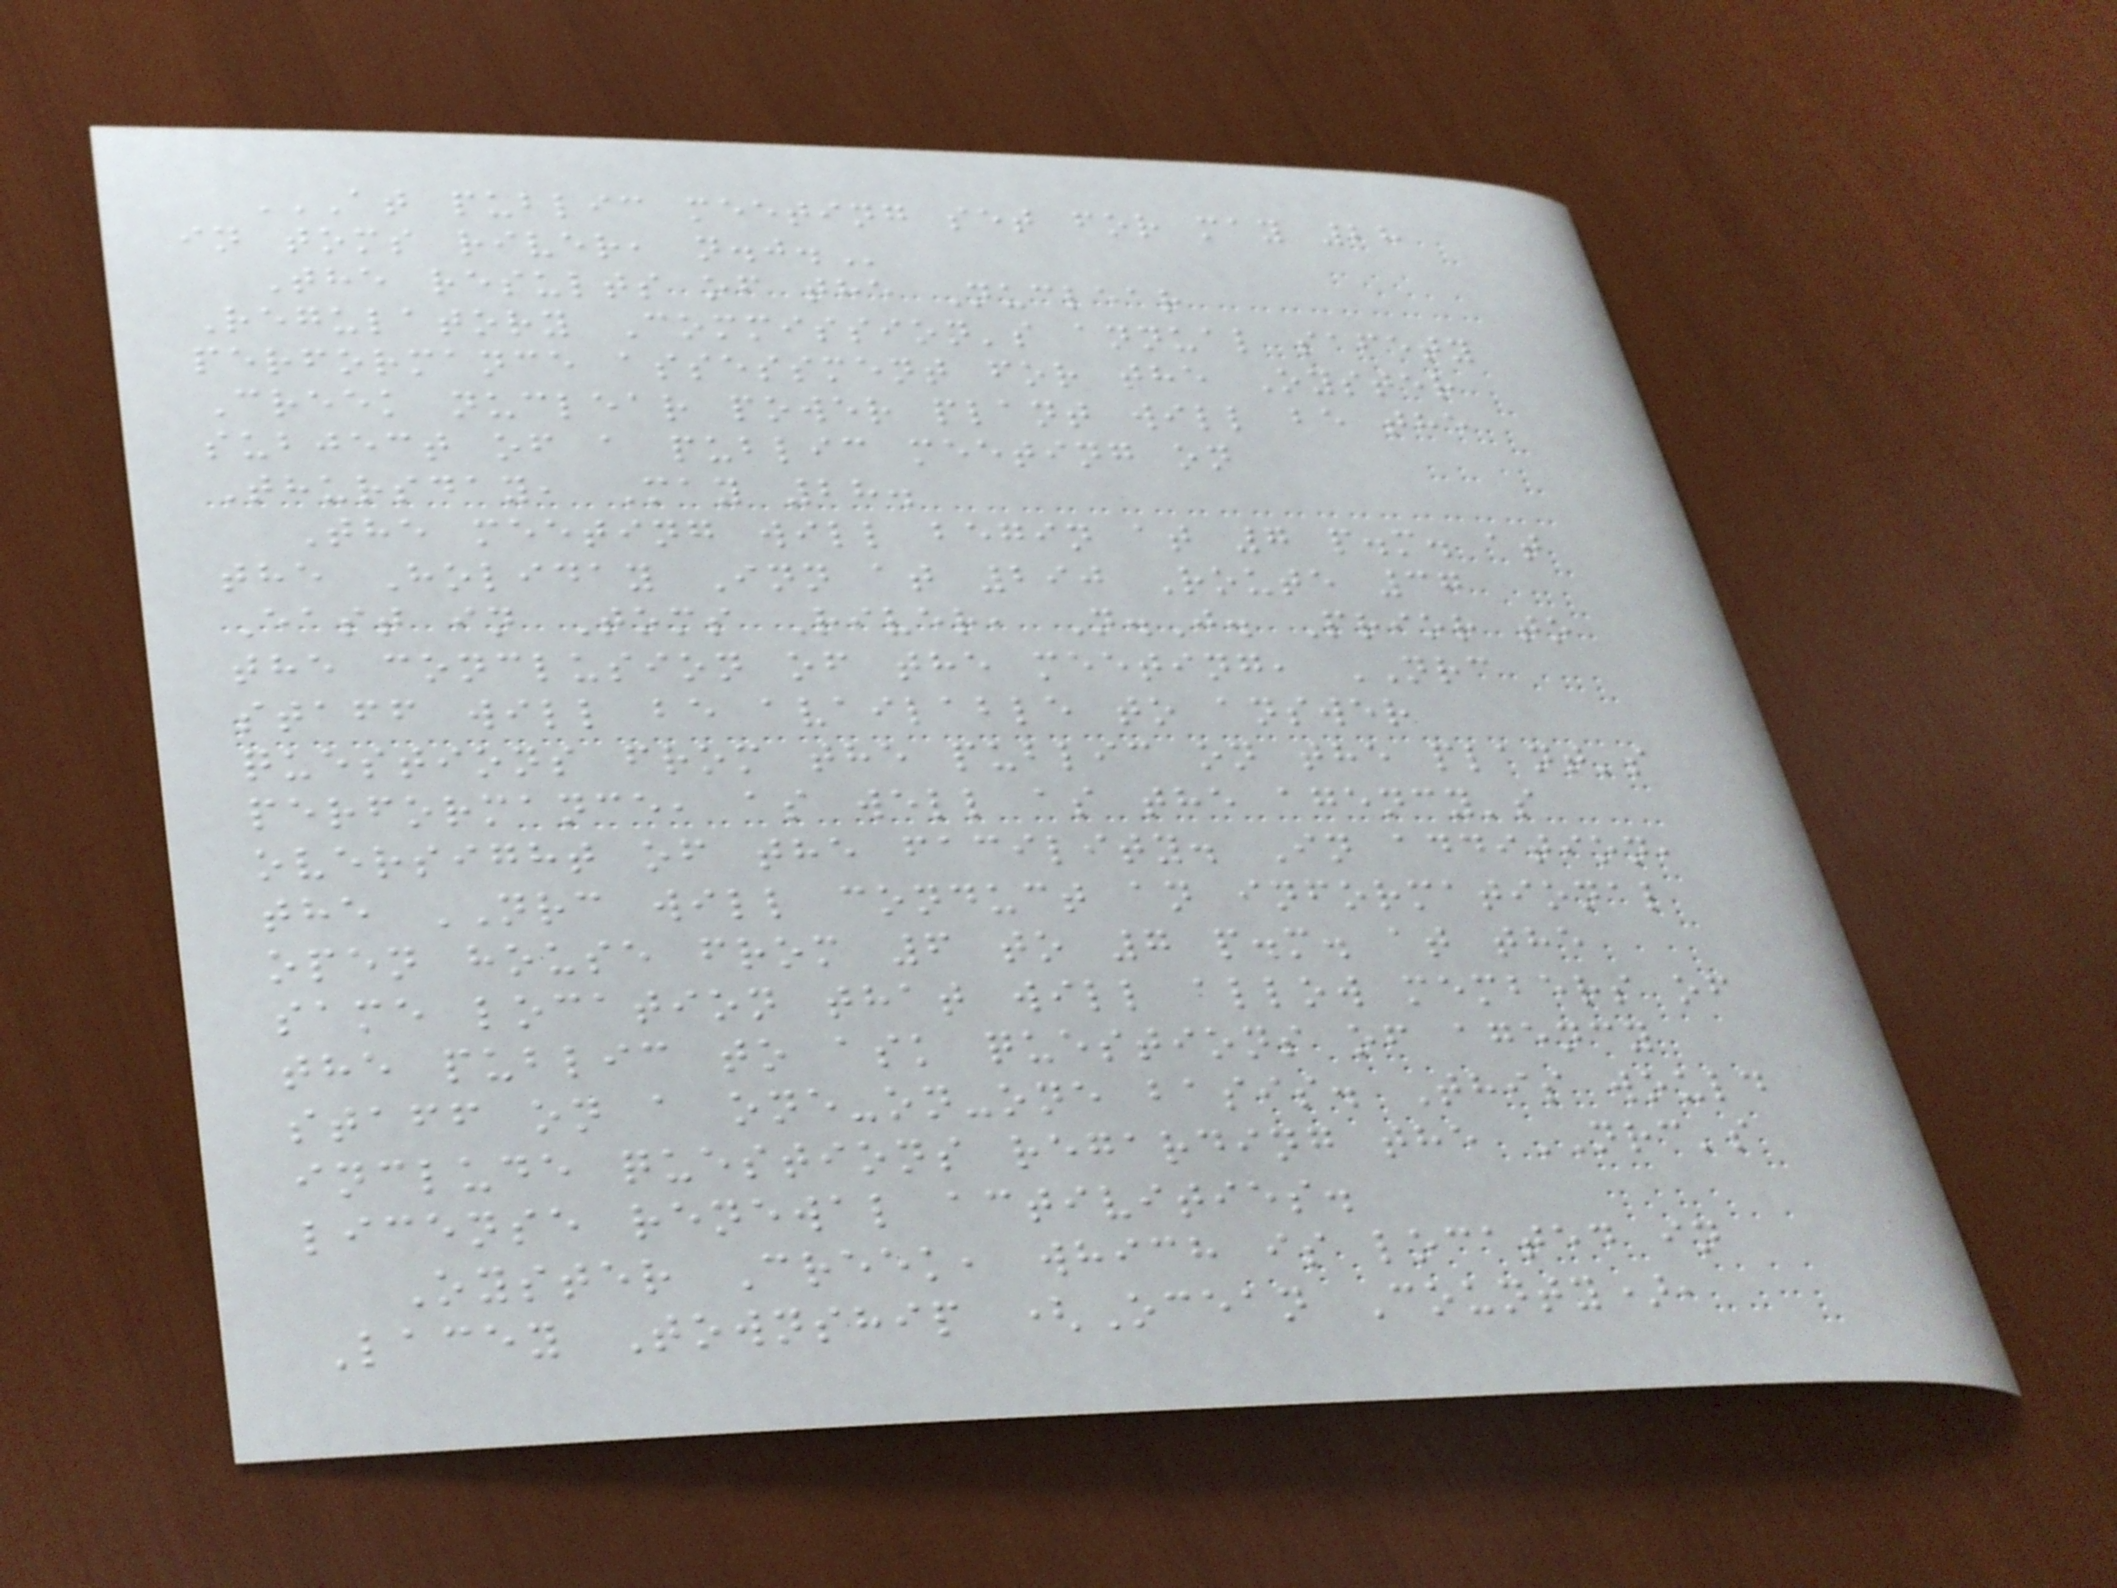AT PUBLIC MEETING SET FOR MAY 28
IN TOMS RIVER, N.J.
The results of the Nuclear
Regulatory Commission's annual safety
performance assessment for the Oyster
Creek nuclear power plant will be the
subject of a public meeting on
Thursday, May 28.
The meeting will begin at 7 p.m. at
the Holiday Inn at 290 Route 37
East in Toms River, N.J. Prior to
the conclusion of the meeting, NRC
staff will be available to answer
questions from the public on the plant's
performance, as well as the agency's
oversight of the facility. In addition,
the NRC will conduct an informational
open house from 6 to 7 p.m. at the
same location that will allow members of
the public to ask questions of agency
staff on a one-on-one basis. This would
include questions regarding the NRC's
license renewal activities.
Oyster Creek, which is located in
Lacey Township (Ocean County),
